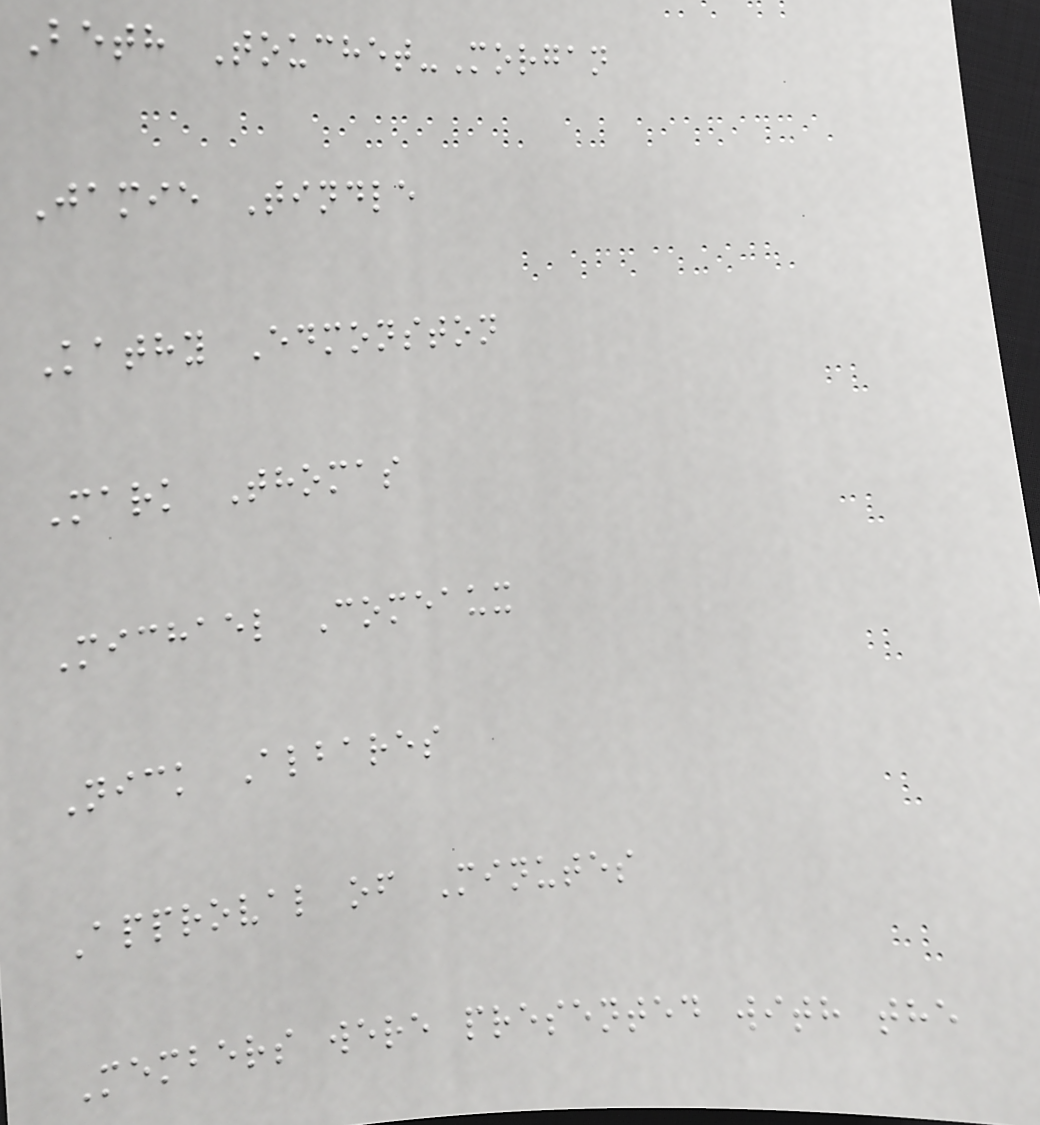Beth Touchet-Morgan
Jamie Tindle
Kathy Edmonston
Mark Thomas
Michael Comeaux
Nick Albares
Approval of Minutes
Members were presented with the
